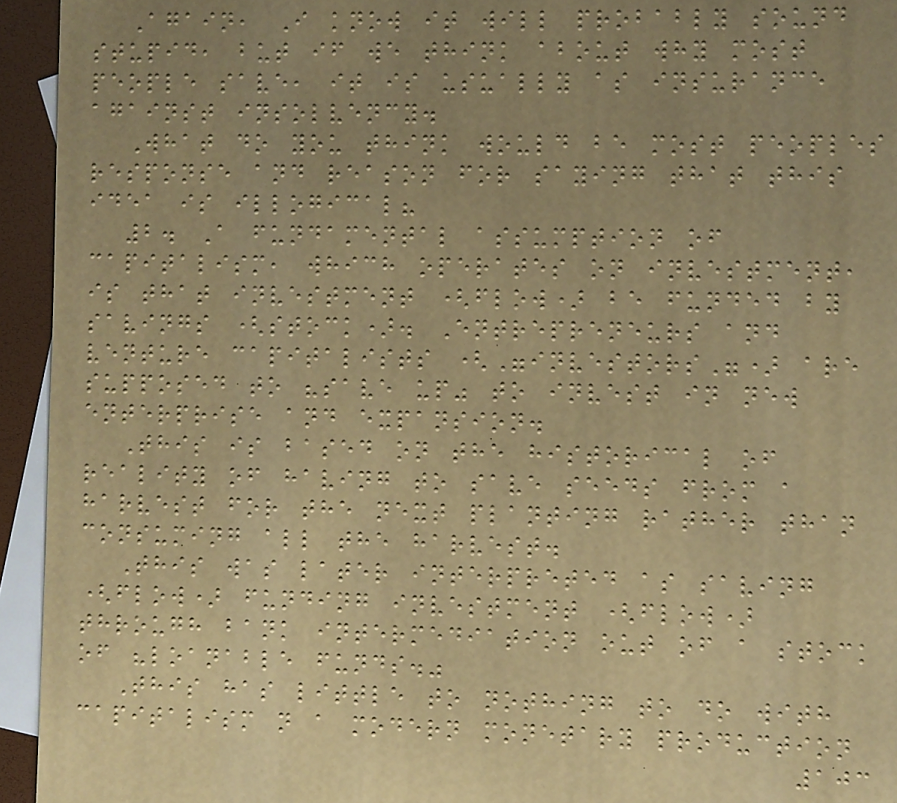Again, I know it will probably sound
stupid, but if we think about why most
people save, it is usually as insurance
against insolvency.
What do you think would be most peoples
response and reason for saying that this
idea is illogical?
2. A fundamental assumption of
capitalism, which operates on investment,
is that investment (flow) be funded by
savings (stock). Entrepreneurs and
venture capitalists ("investors") are
supposed to "save up" to invest in new
enterprise and expansion.
This is based on the historical of
reality of having to save seeds from a
harvest for the next planting rather than
consuming all the harvest.
This was later interpreted as saving
(flow) funding investment (flow)
through bank intermediation out of a stock
of "loanable funds."
This has little to nothing to do with
capitalism n a modern monetary production
103
